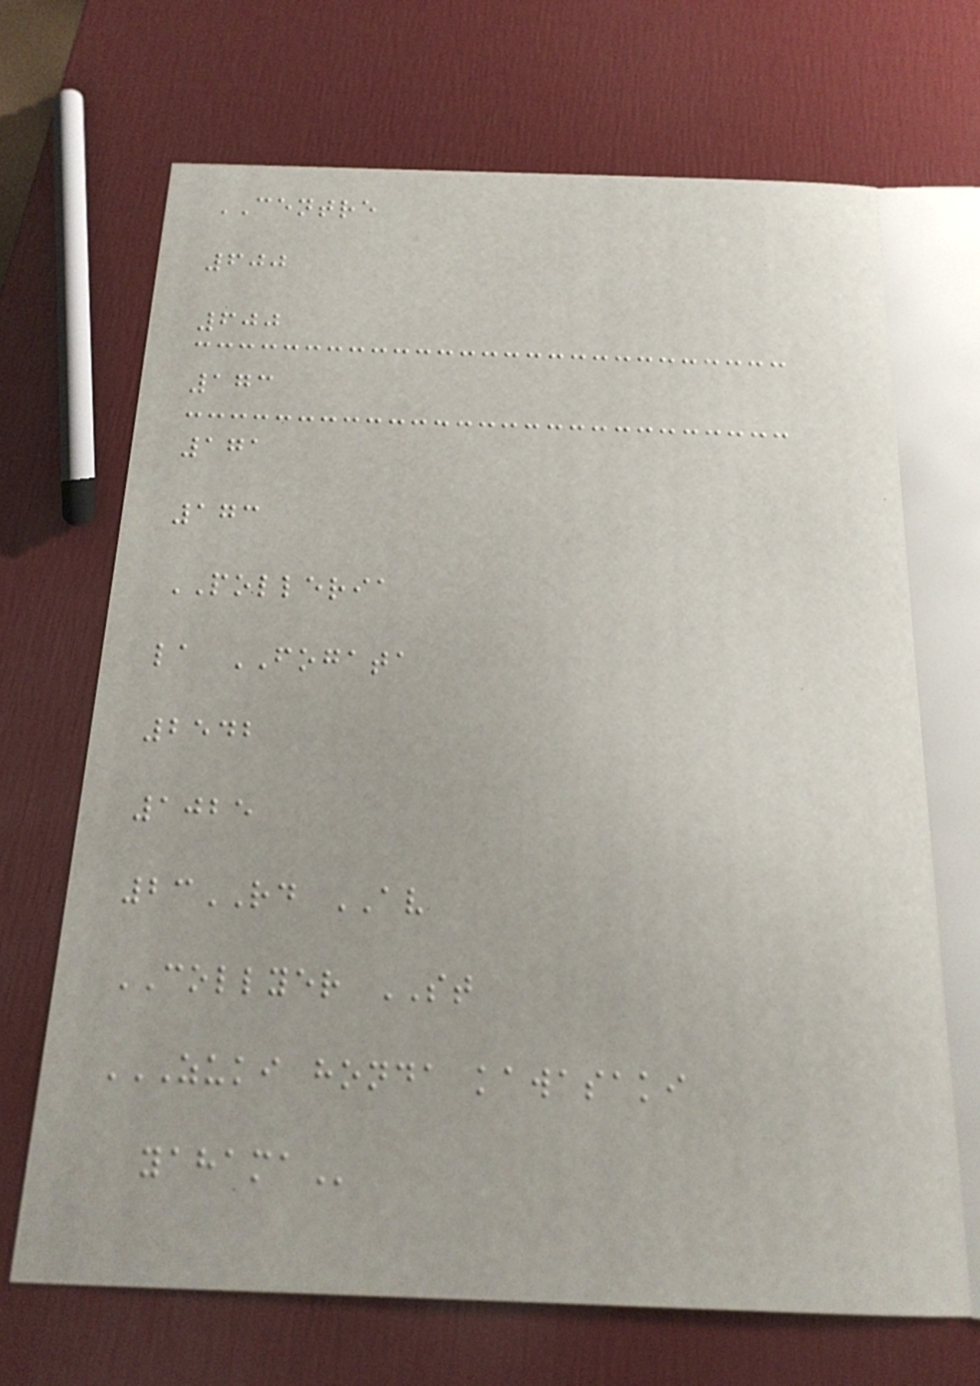CENTRE
600
600
173
171
173
POLLERIA
la FOGATA
2542
1025
23RD AV
COLLYER ST
ZUKI HONDA KAWASAKI
YAHAMA
